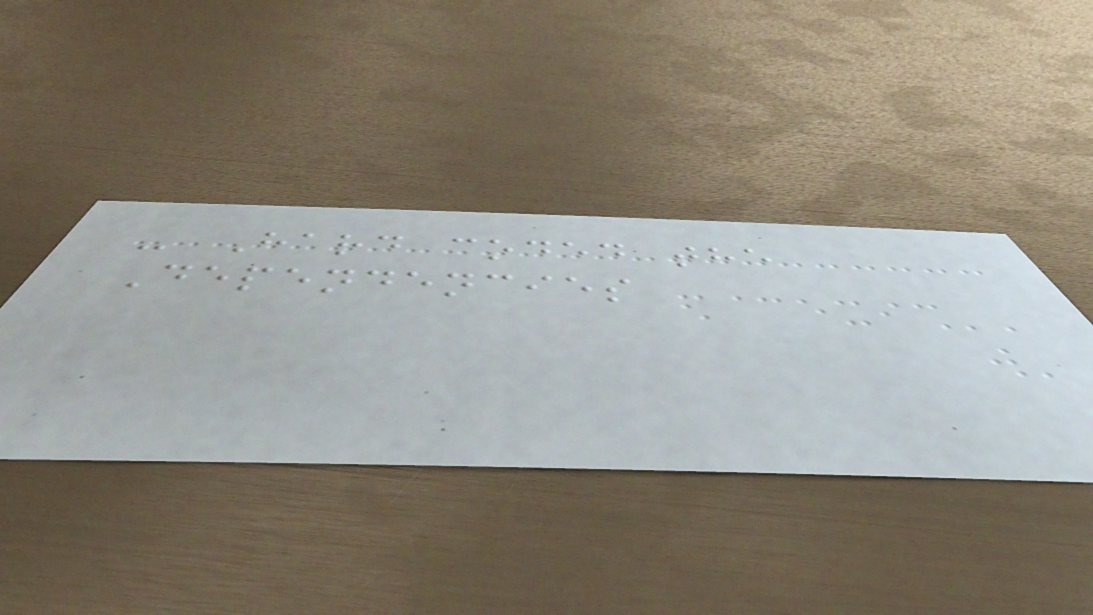- Hard coded the
Dependencies
